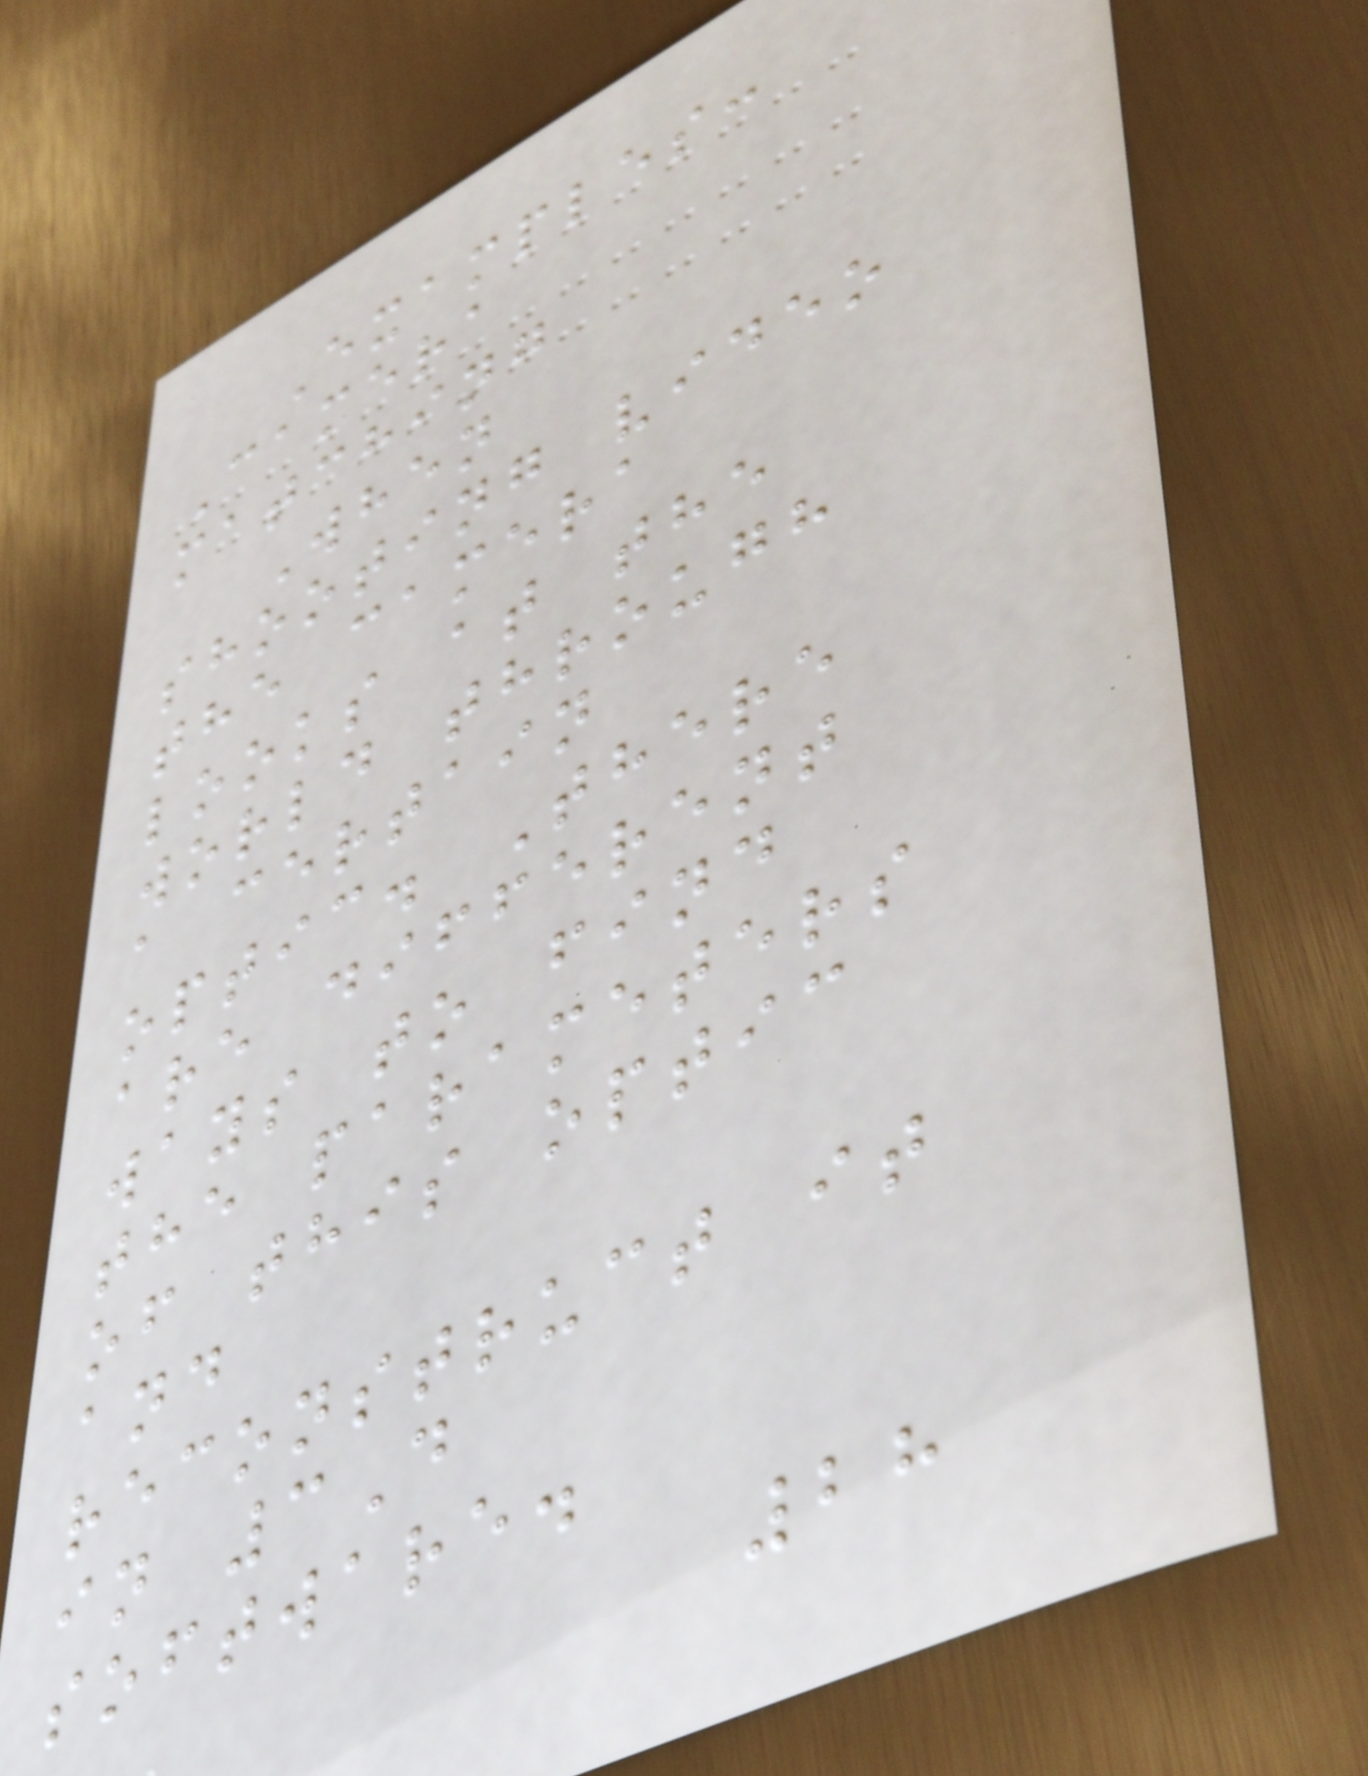Examples:
Camera
matching
When
shooting video
the camera
looks at the
world through
a certain
optic. There
are different
ways to find
the parameters
of this optic
and
reconstruct it
in 3D
software.
28
